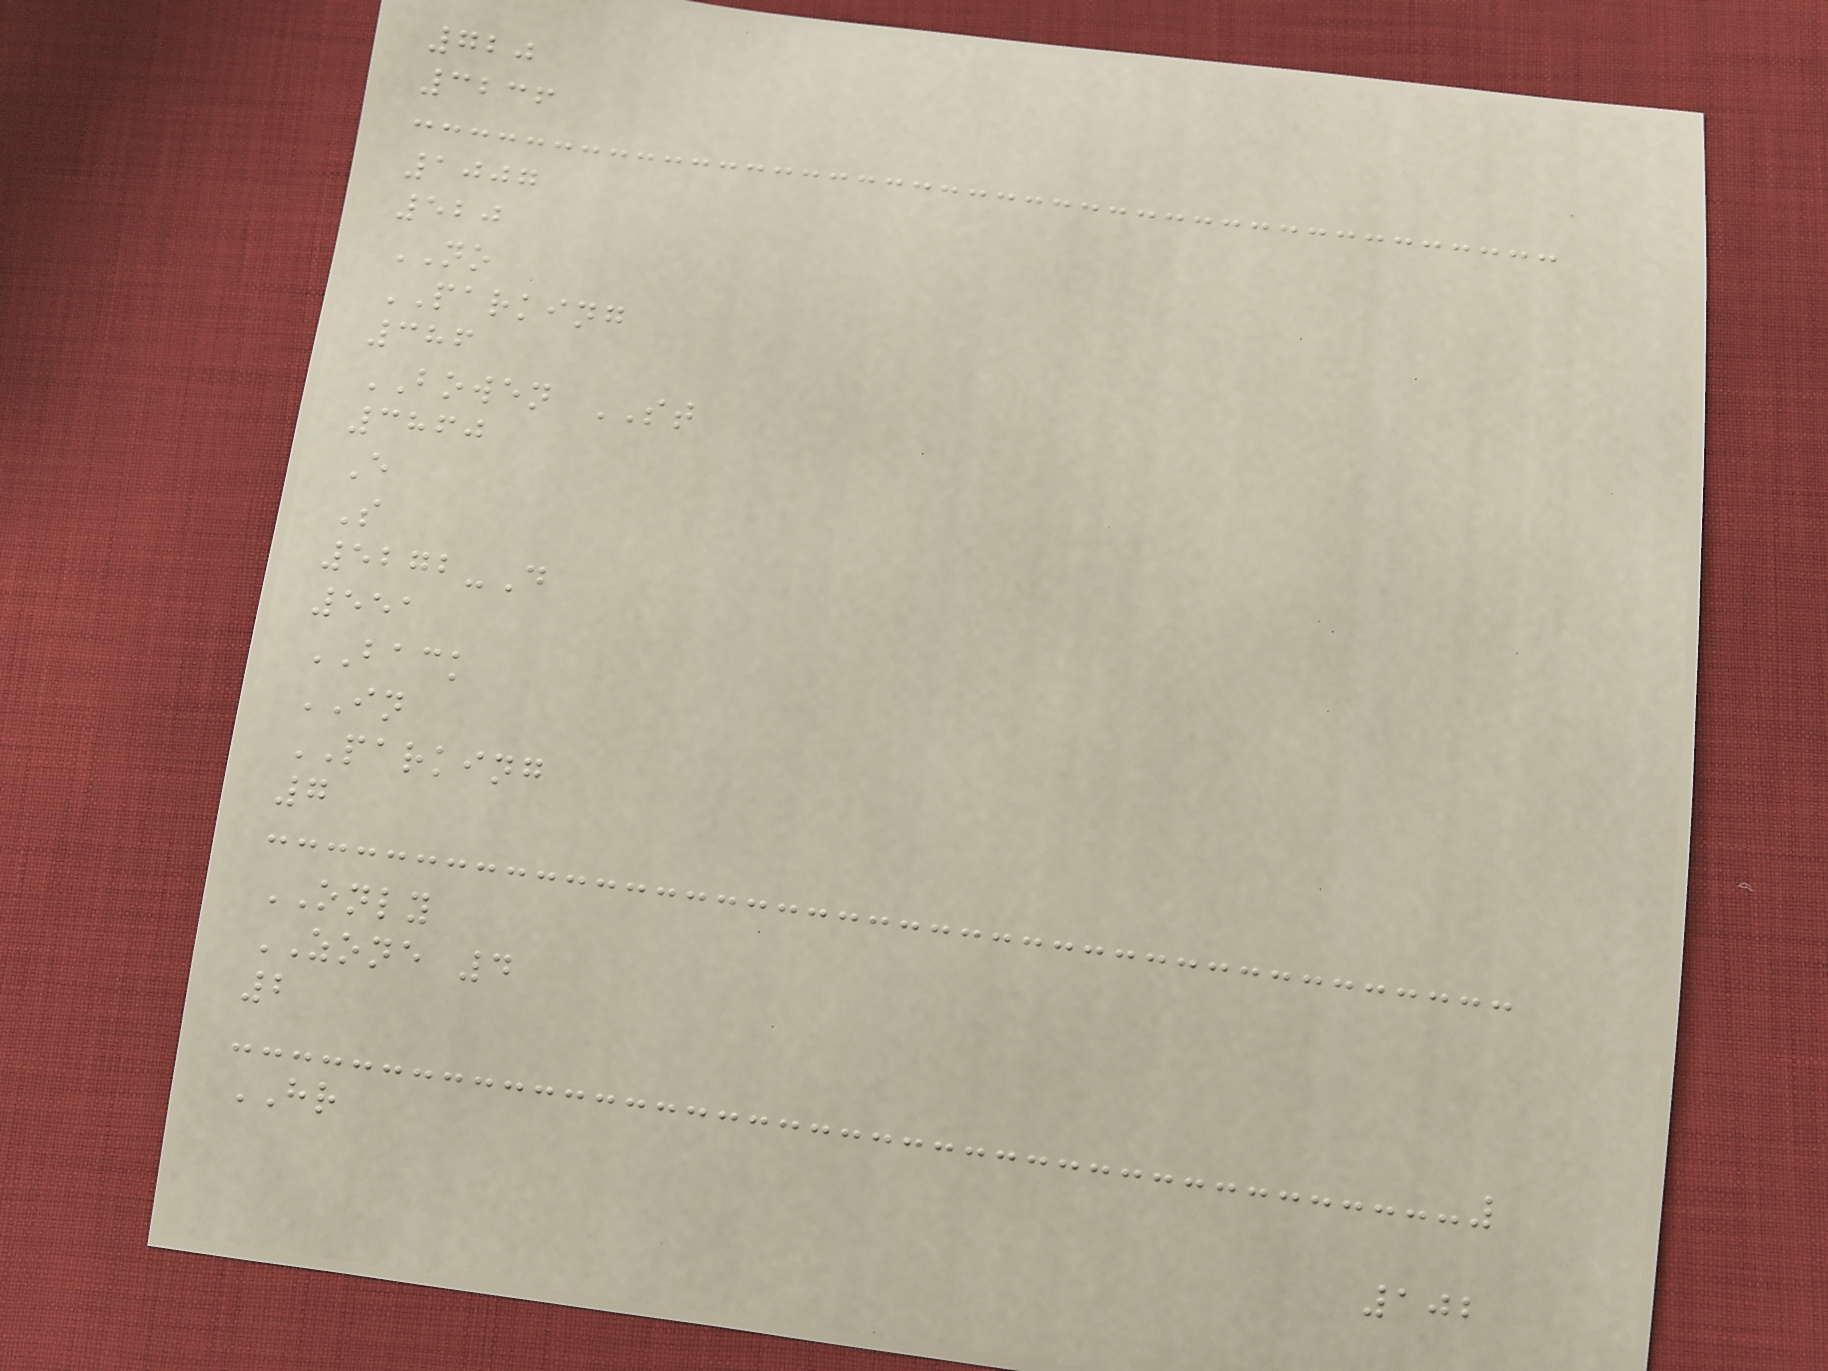720
3236
1007
520
NO
PARKING
386
BOWEN ST
3860
E
S
5272-D
551
BACK
IN
PARKING
7
ONLY
ZONE 4
2
HR
102
